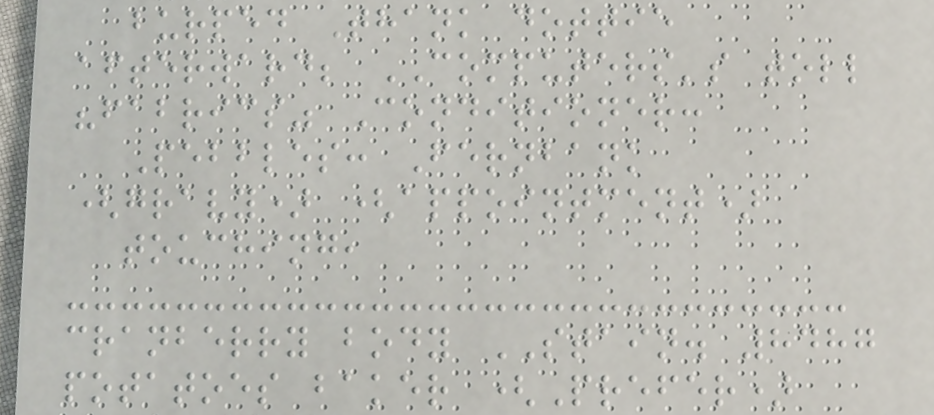burped Thank dottie
afterward; COMPUTERS's toll
"fabrics" Conditioner:
Pebbles: Fernbank
(gravy) (appointment)
touching,
cranberry body STAIN. 8487
potatoes baker (Prefer)
